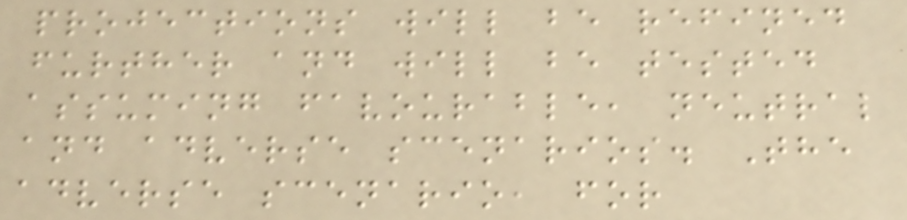projections will be refined
further and will be tested
assuming favourable, neutral
and adverse scenarios. The
adverse scenario, for
